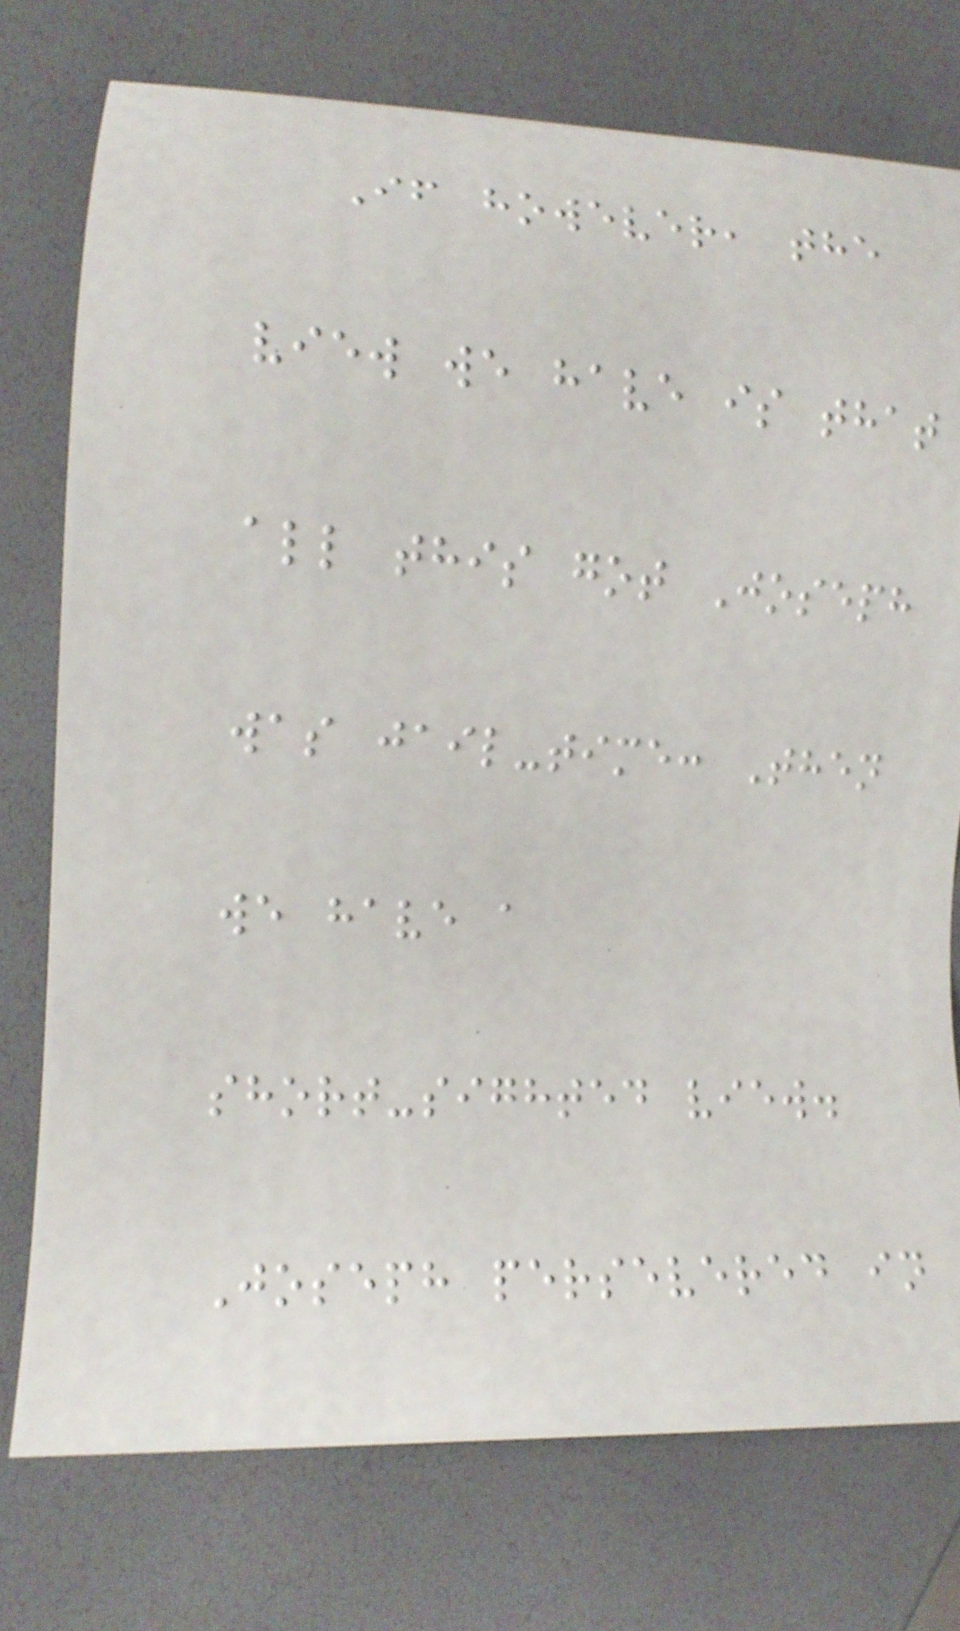If however, the
view we have is that
all this got Joseph
was jail-time: Then
we have a
short-sighted view.
Joseph persevered in
